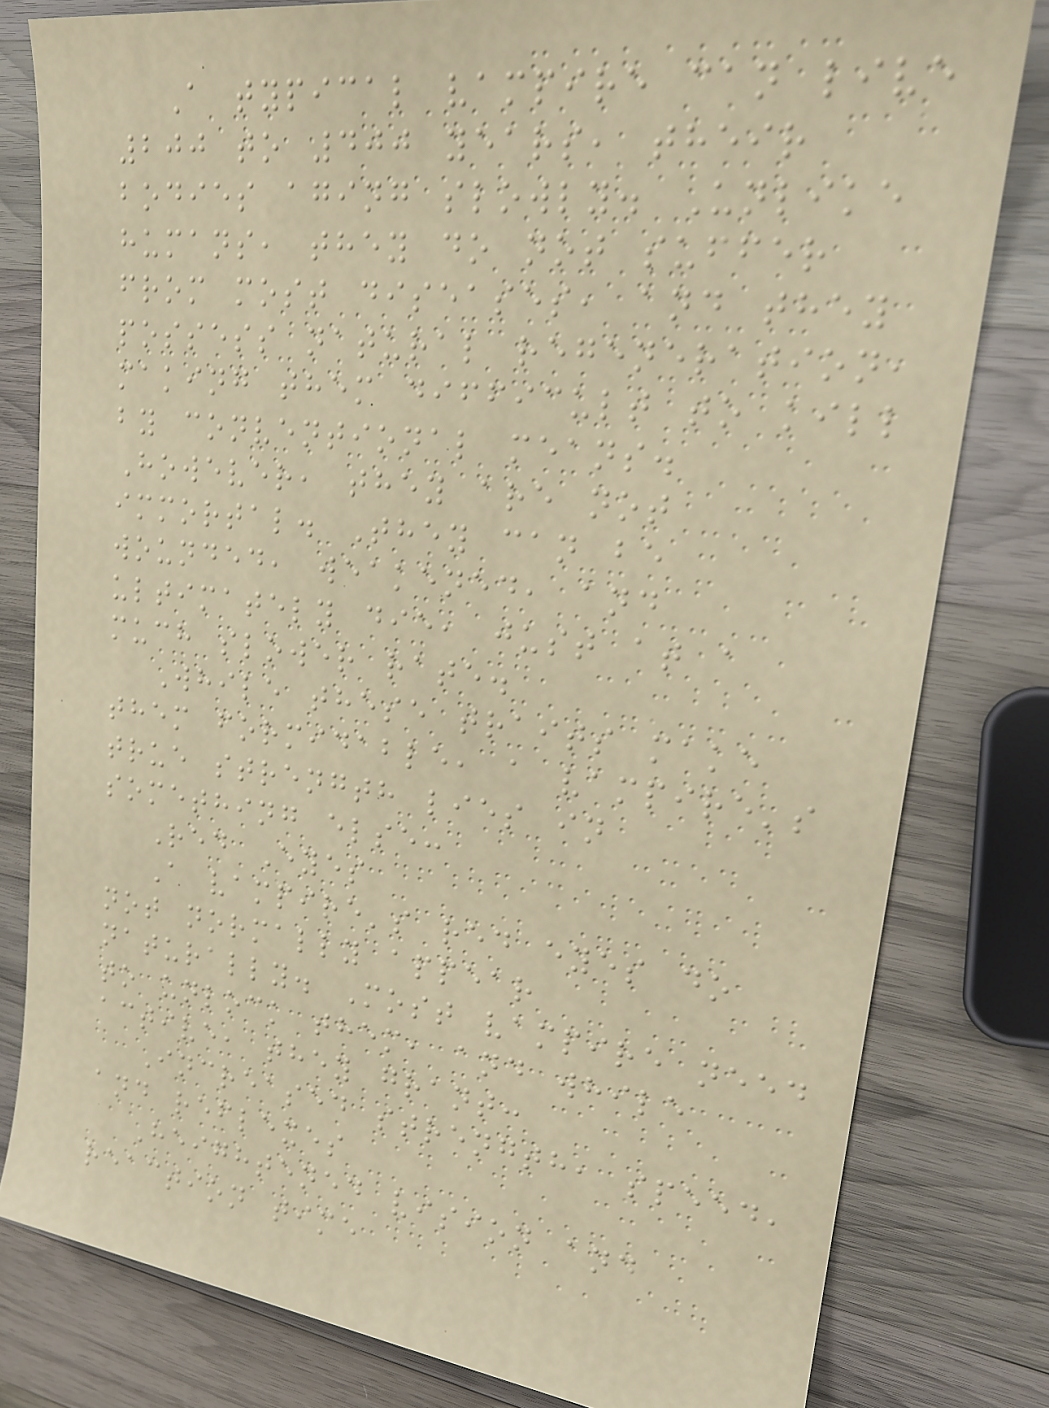A typical vampire can live
200 to 400 years, their
bodies aging slowly. Unlike
humans, they do not suffer
from most diseases, and they
possess natural regeneration,
making them difficult to kill
by conventional means.
However, they are not
immortal. They can be
wounded, weakened, and
ultimately die, just at a
much slower rate.
While these traits make
them formidable, a vampire's
true strength lies in
something else:
Red Eyes
A vampire's red eyes do
not normally appear
naturally. Most vampire need
to unlock them, and while
active, they grant:
Increased strength, speed,
and reflexes
Heightened vision and
reaction time
